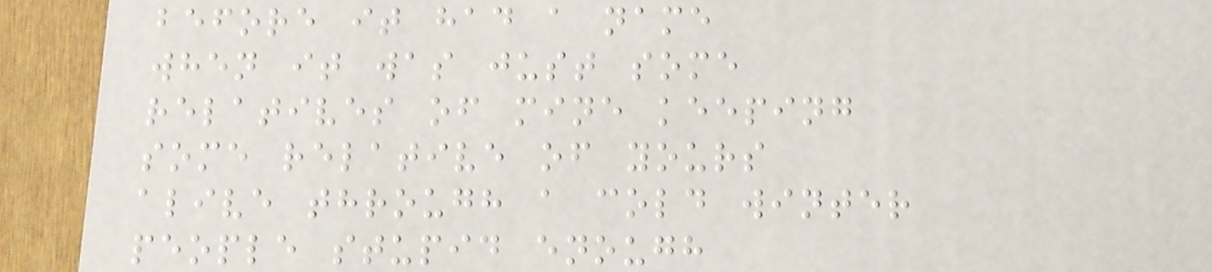before it had a name
when it was just some
relatives of mine keeping
some relative of yours
alive through a cold winter
people stupid enough
